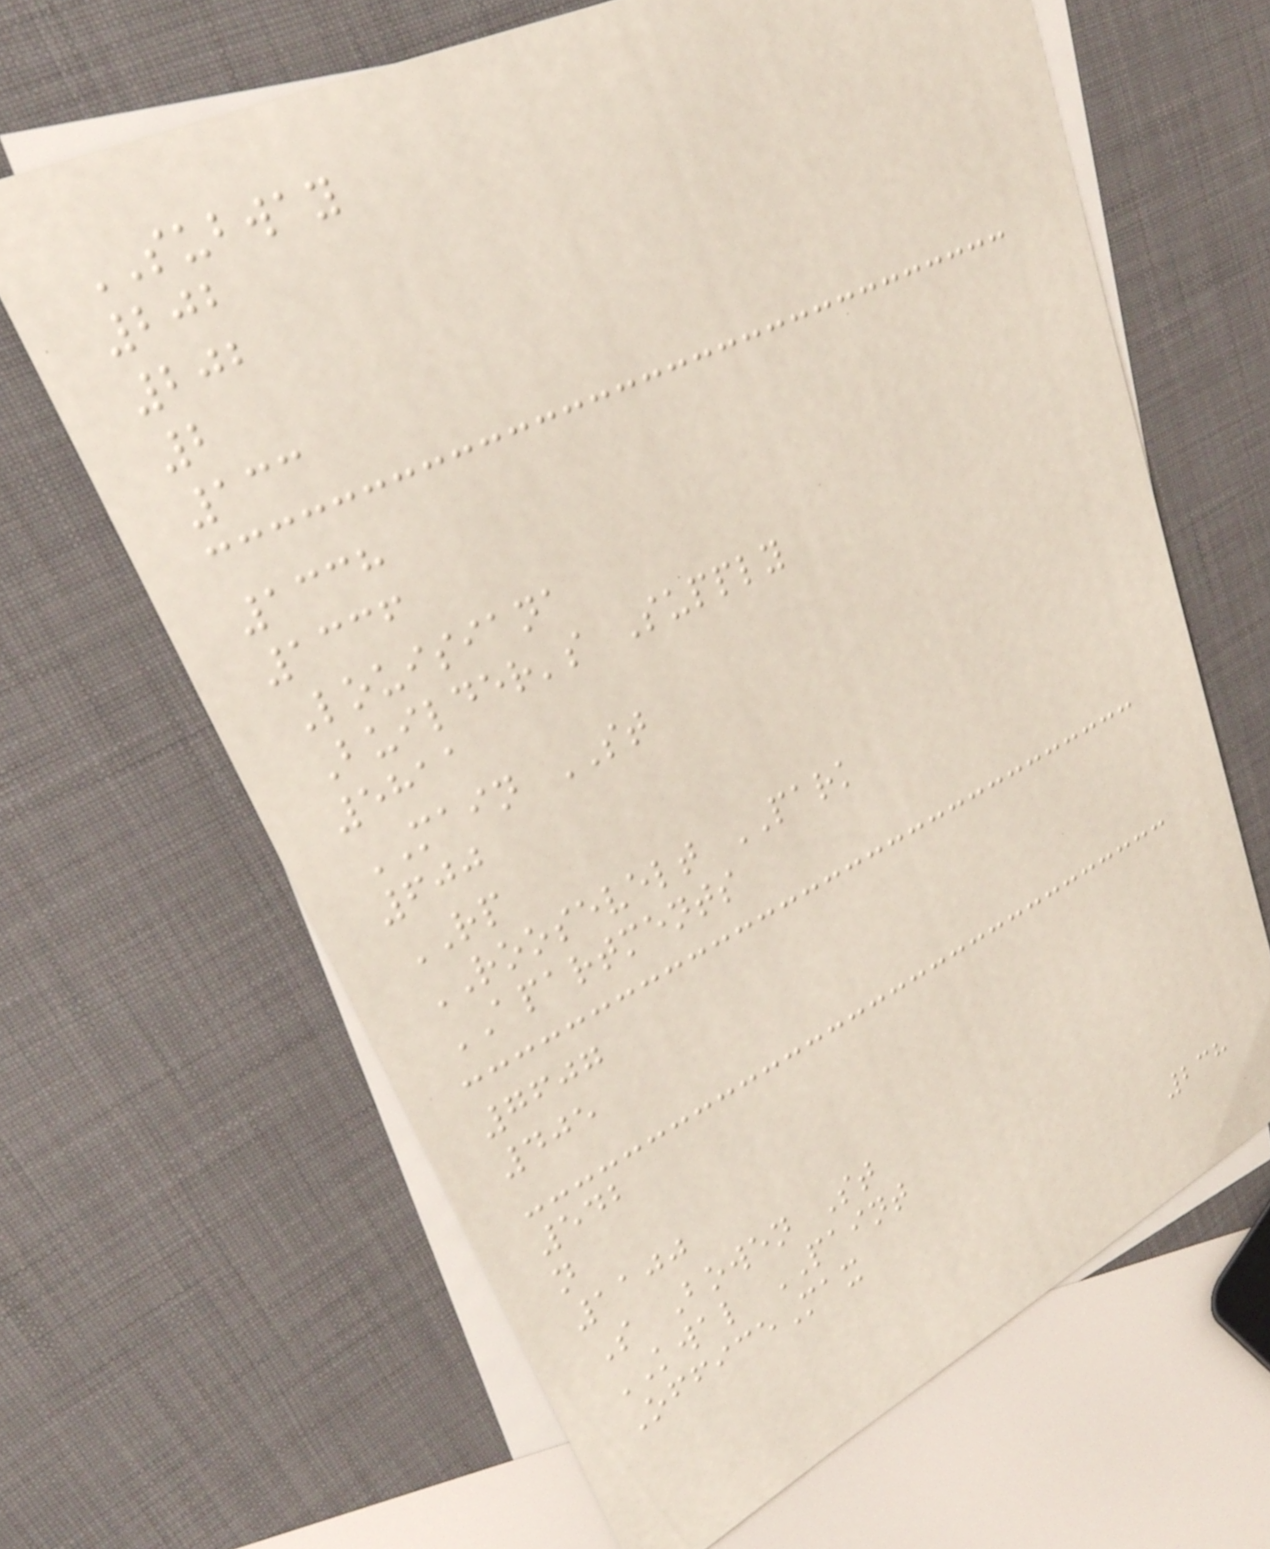SUBWAY
202
202
2
133
1338
1336
Louisiana
Builder's Supply
5811
MAIN ST
600
RP
ROOSEVELT PARK
APARTMENTS
7607
405
542
n
1100
S Bowen St
KWAL PAINT
OfficeMax
238
